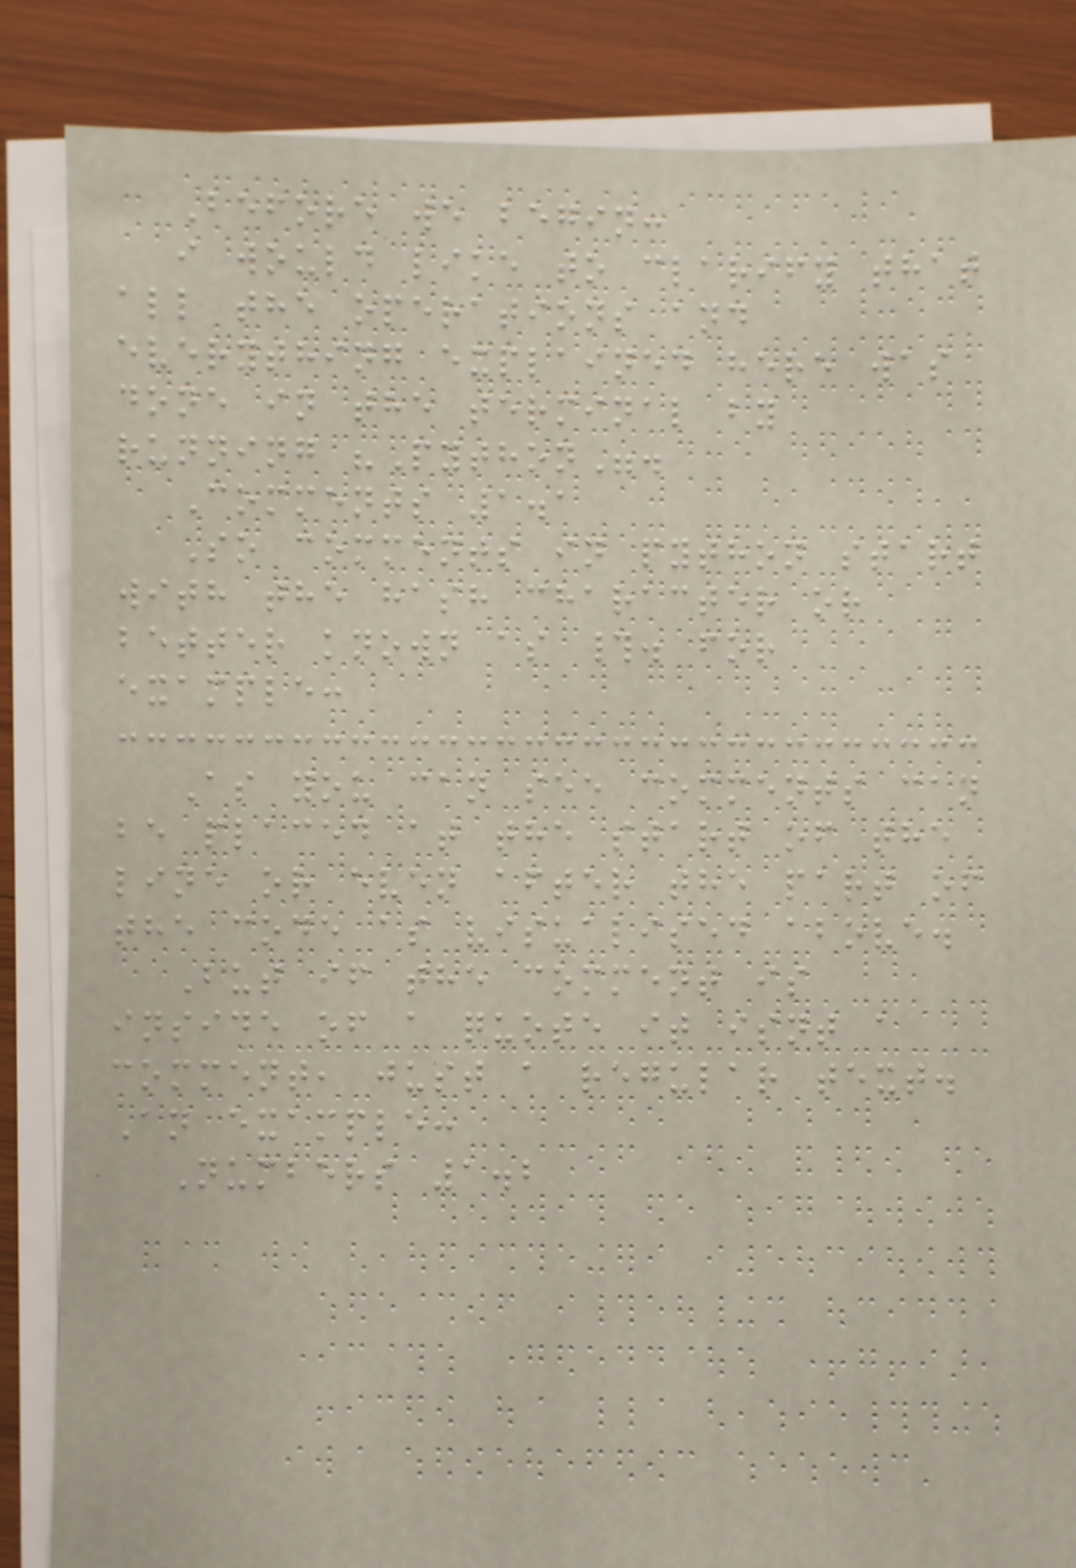Before we begin:
i would like to clarify that
all the operations and
everything explained here was
done in the terminal by
running "Python".
Comments 1.1
So comments in python start
with the hash character or
better known as #. for
example:
As you can see comments can
be placed at the start of the
line or even after the part of
the code as visualised above.
But if the comment is
inside of a quote it isnt a
comment, just a regular text.
An example:
Numbers 1.2
